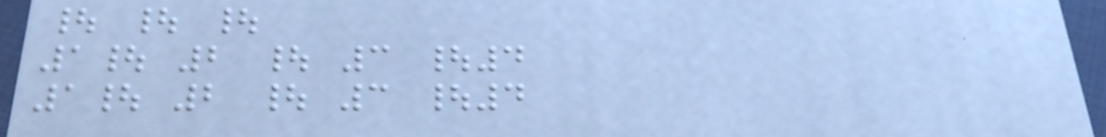| | |
1| 2 | 3 |4
1| 2 | 3 |4
